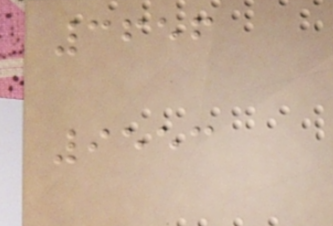3656
9553
